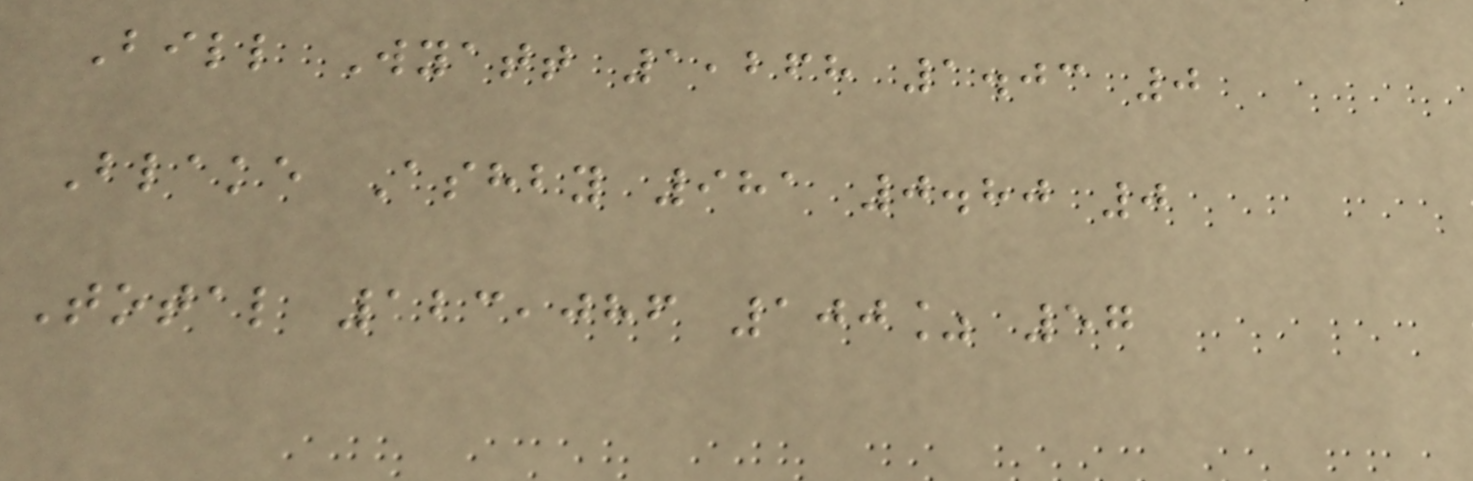Bill Wyatt 1,268 1.03 0
Blake Ashby 981 0.80 0
Total 123,086 100% 57
